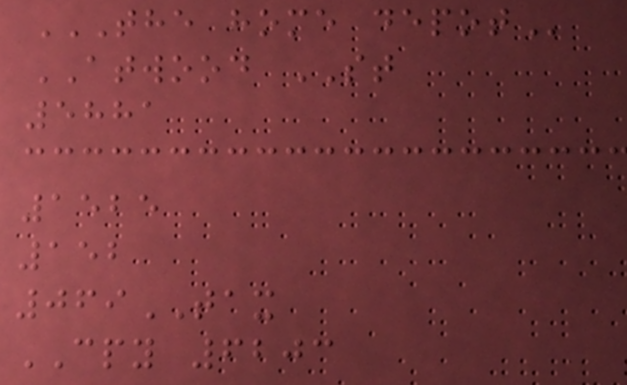THE HOME DEPOT
ATWOOD ST
5881
1525
152
069TAX
CPY 6203
